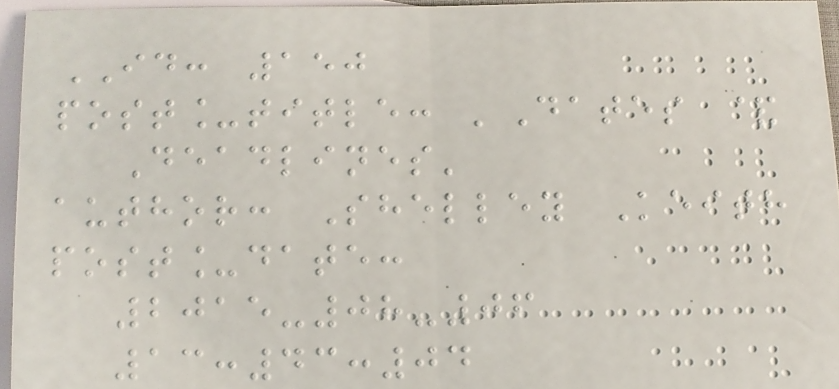ID: 150
post_title: 'Dates &
Deadlines'
author: Shelley Keith
post_date:
2015-08-06
13:43:04
